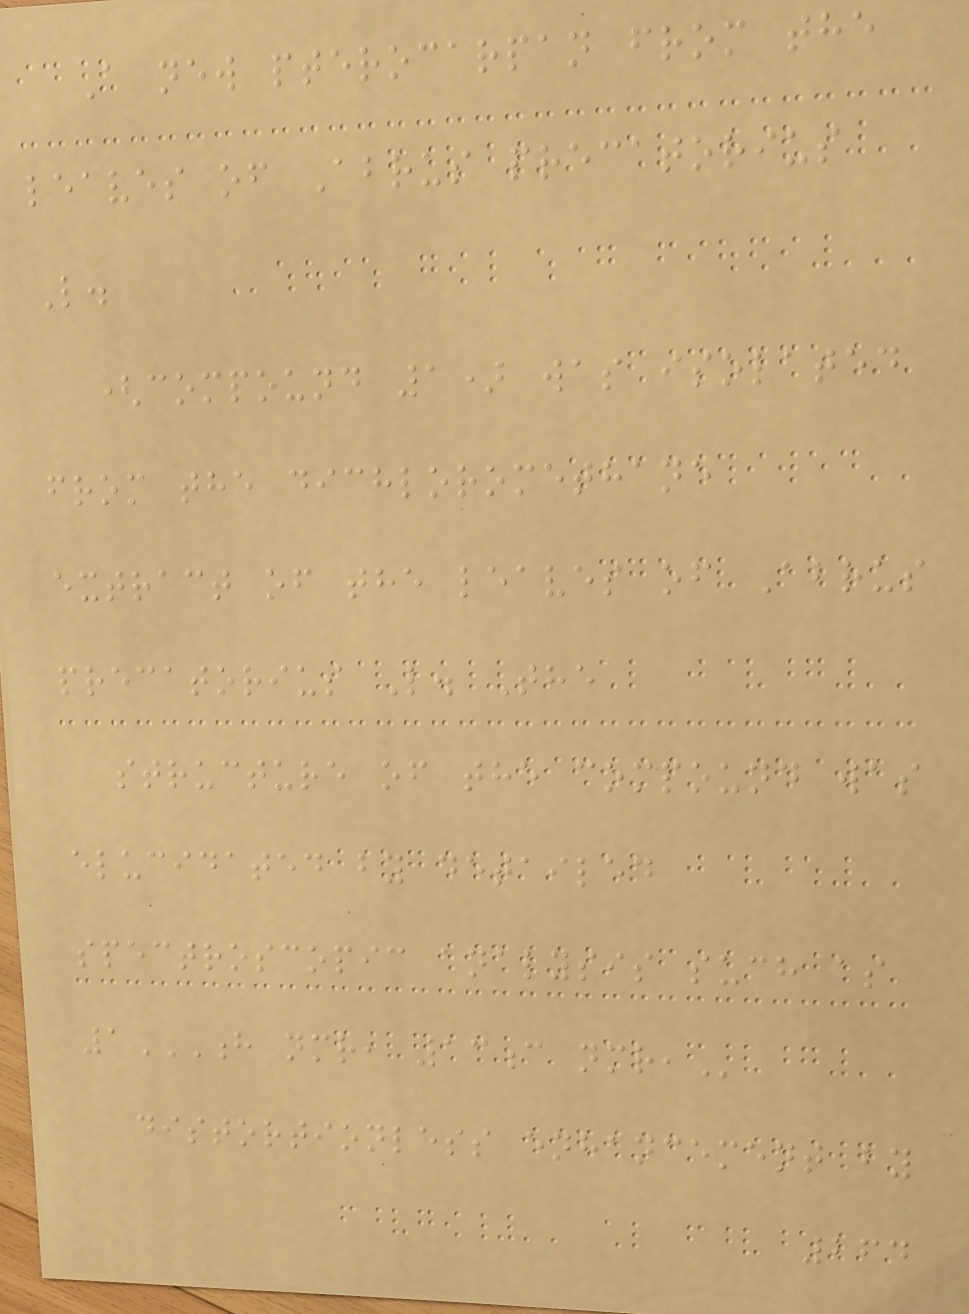A new pterocarpan from the
leaves of Abrus precatorius
L.
(compound 1) was isolated
from the dichloromethane
extract of the leaves of Abrus
precatorius L. The
structure of the compound was
elucidated by detailed
spectroscopic analysis such as
1H NMR, 13C NMR,
distortionless enhancement by
264
